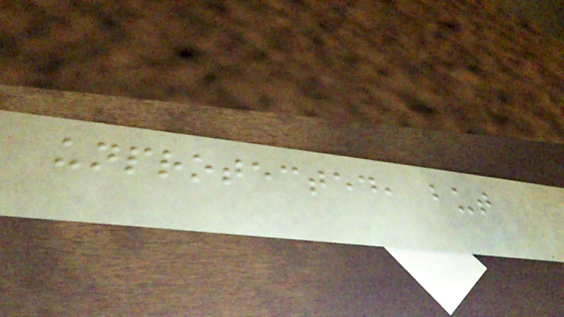unprotected, but
